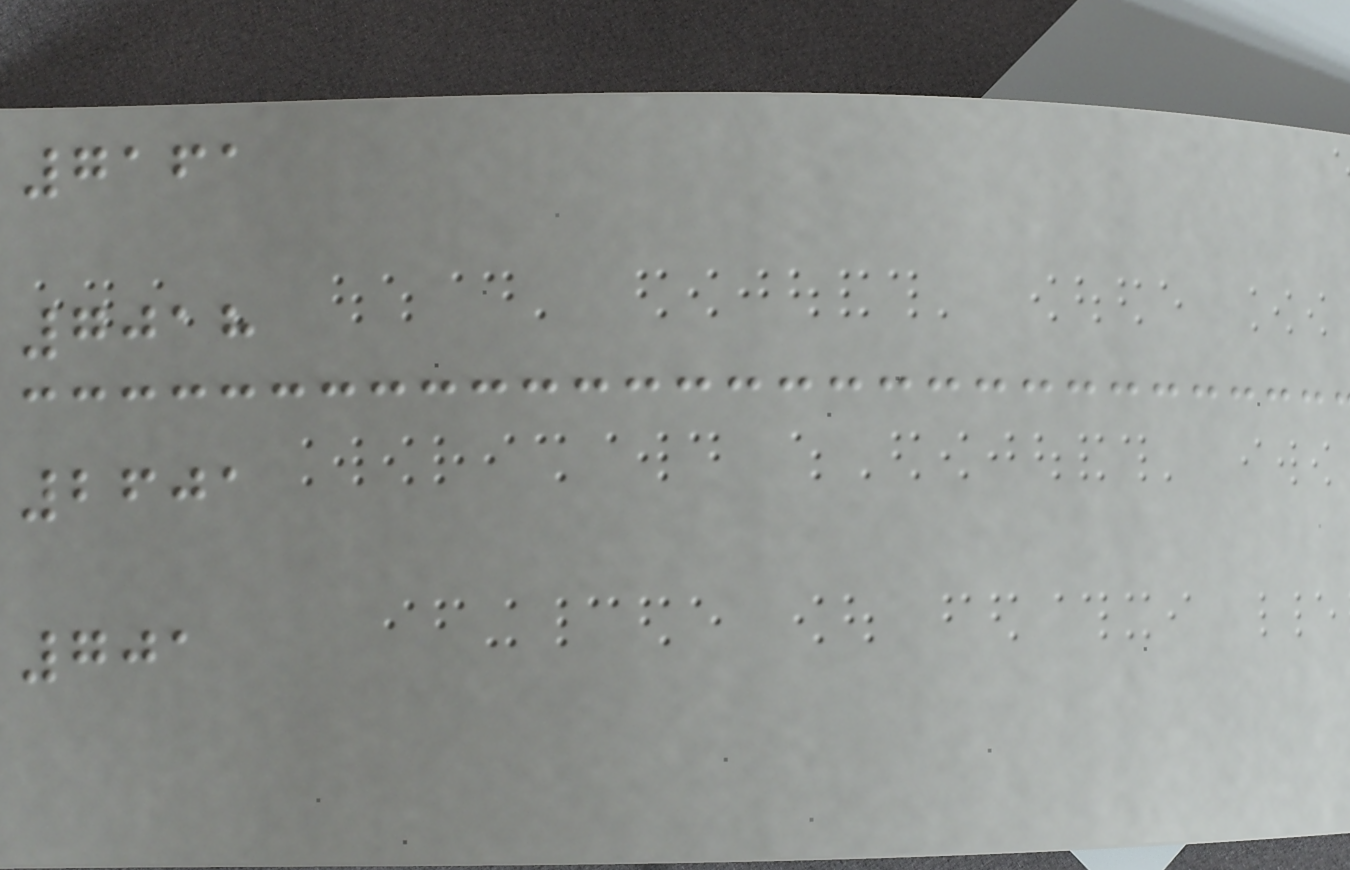7161
7018
2601
701
